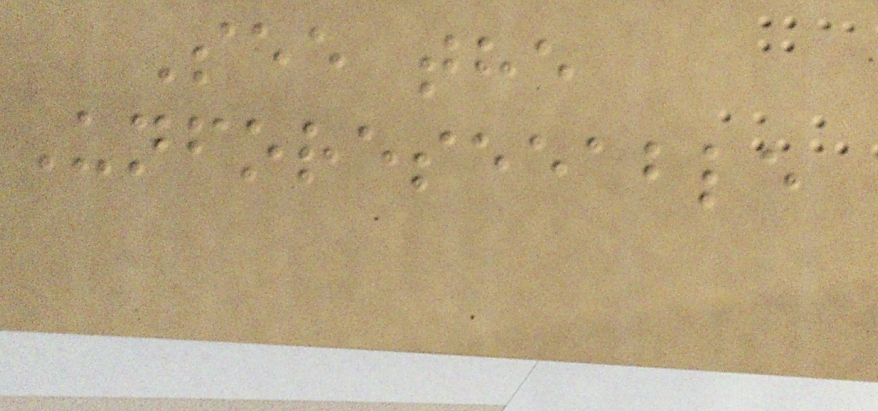See the
Unforeseeable
